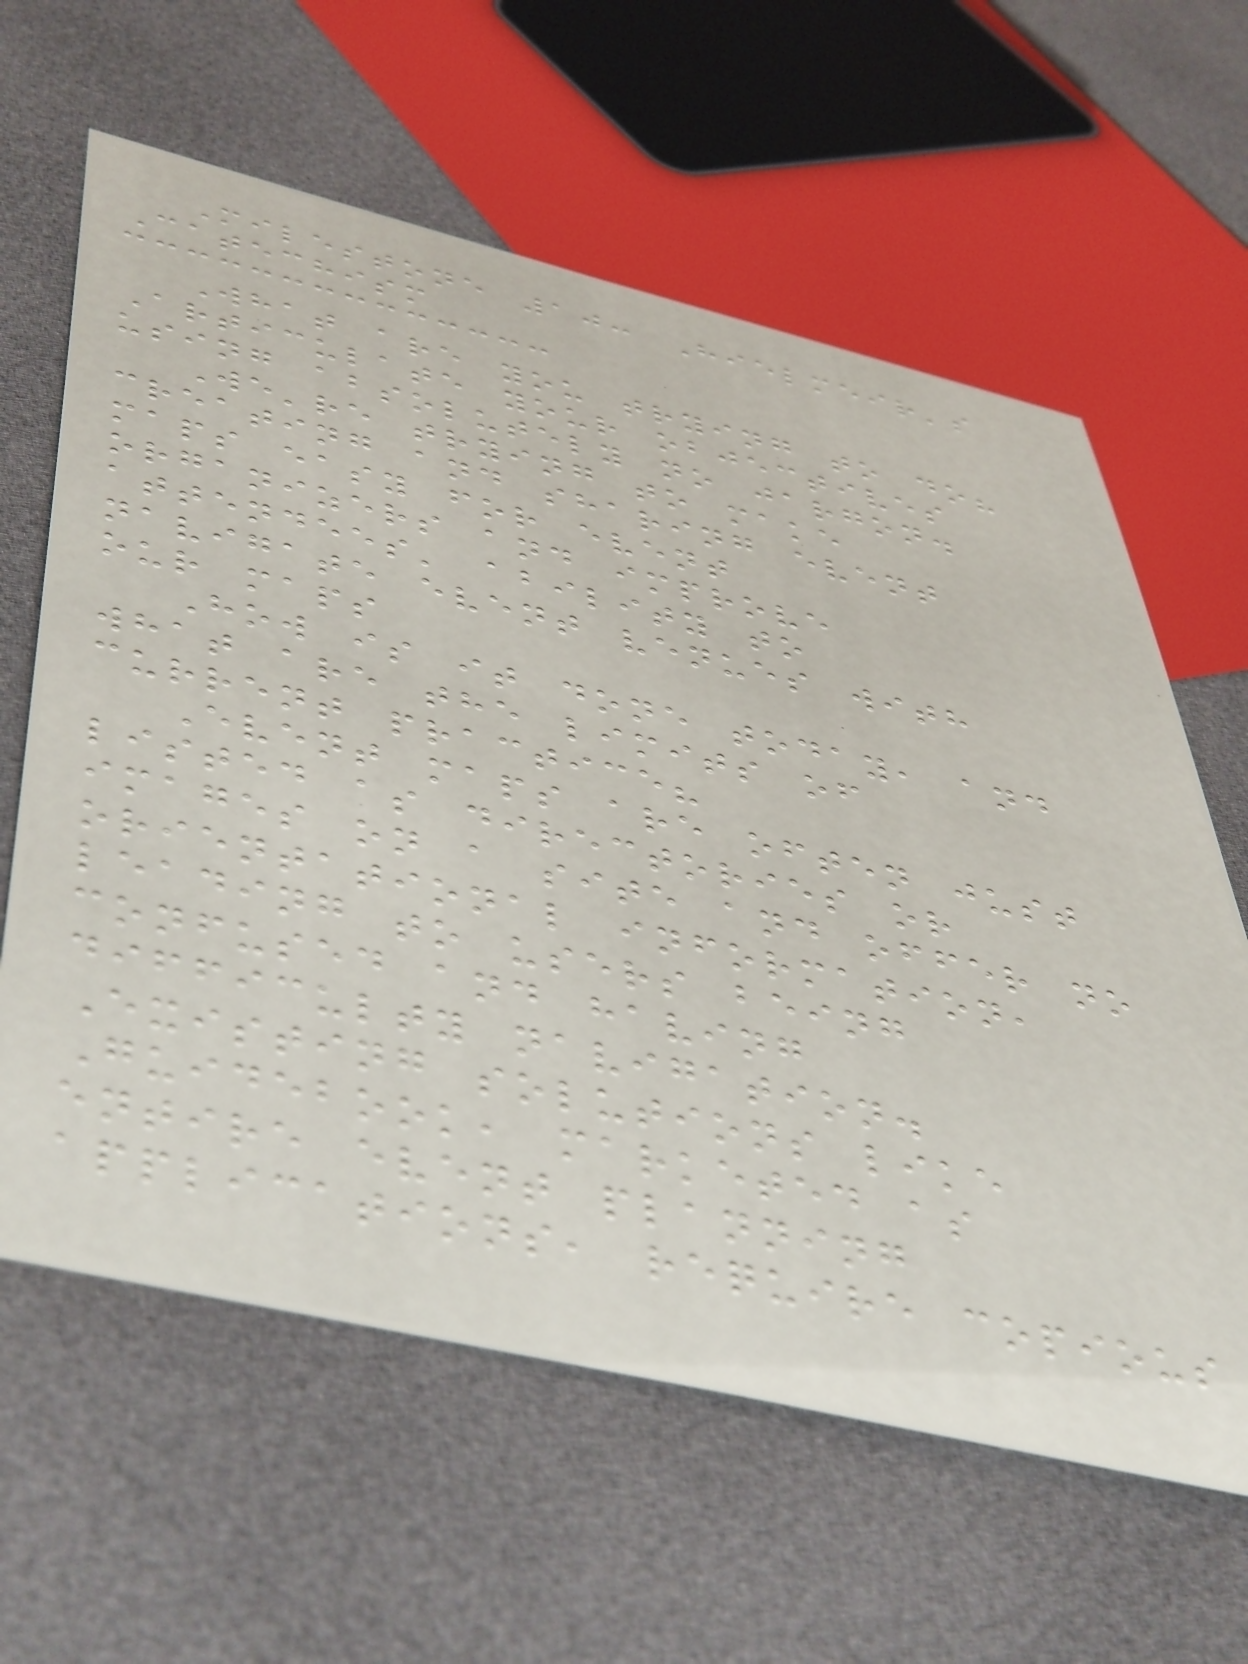Milestone 10: Hielmeir's
Catechism
What are you trying to do?
Articulate your objectives
using absolutely no jargon.
We're trying to make
creating and sharing event
maps easy for event
organizers and improve
attendees' ability to
navigate event venues with
our maps
How is it done today, and
what are the limits of
current practice?
Event maps are often just
listed as directories or
images on a site and offer no
orientational information,
leading to users being
confused and having
difficulty navigation.
Existing solutions like
Guidebook, marketed as
entire event planning
applications, require copious
